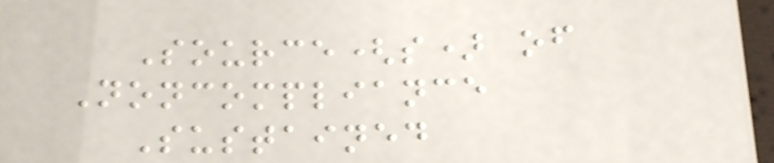Source(s) of
Noncompliance
Sustained
